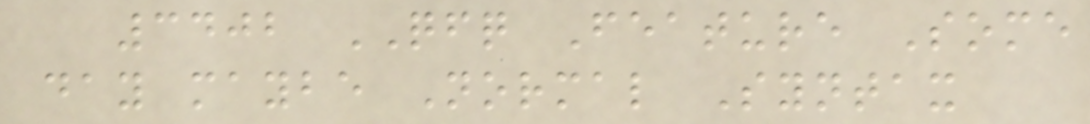3402 QFQ Feature Some
day maybe Normal Syntax
